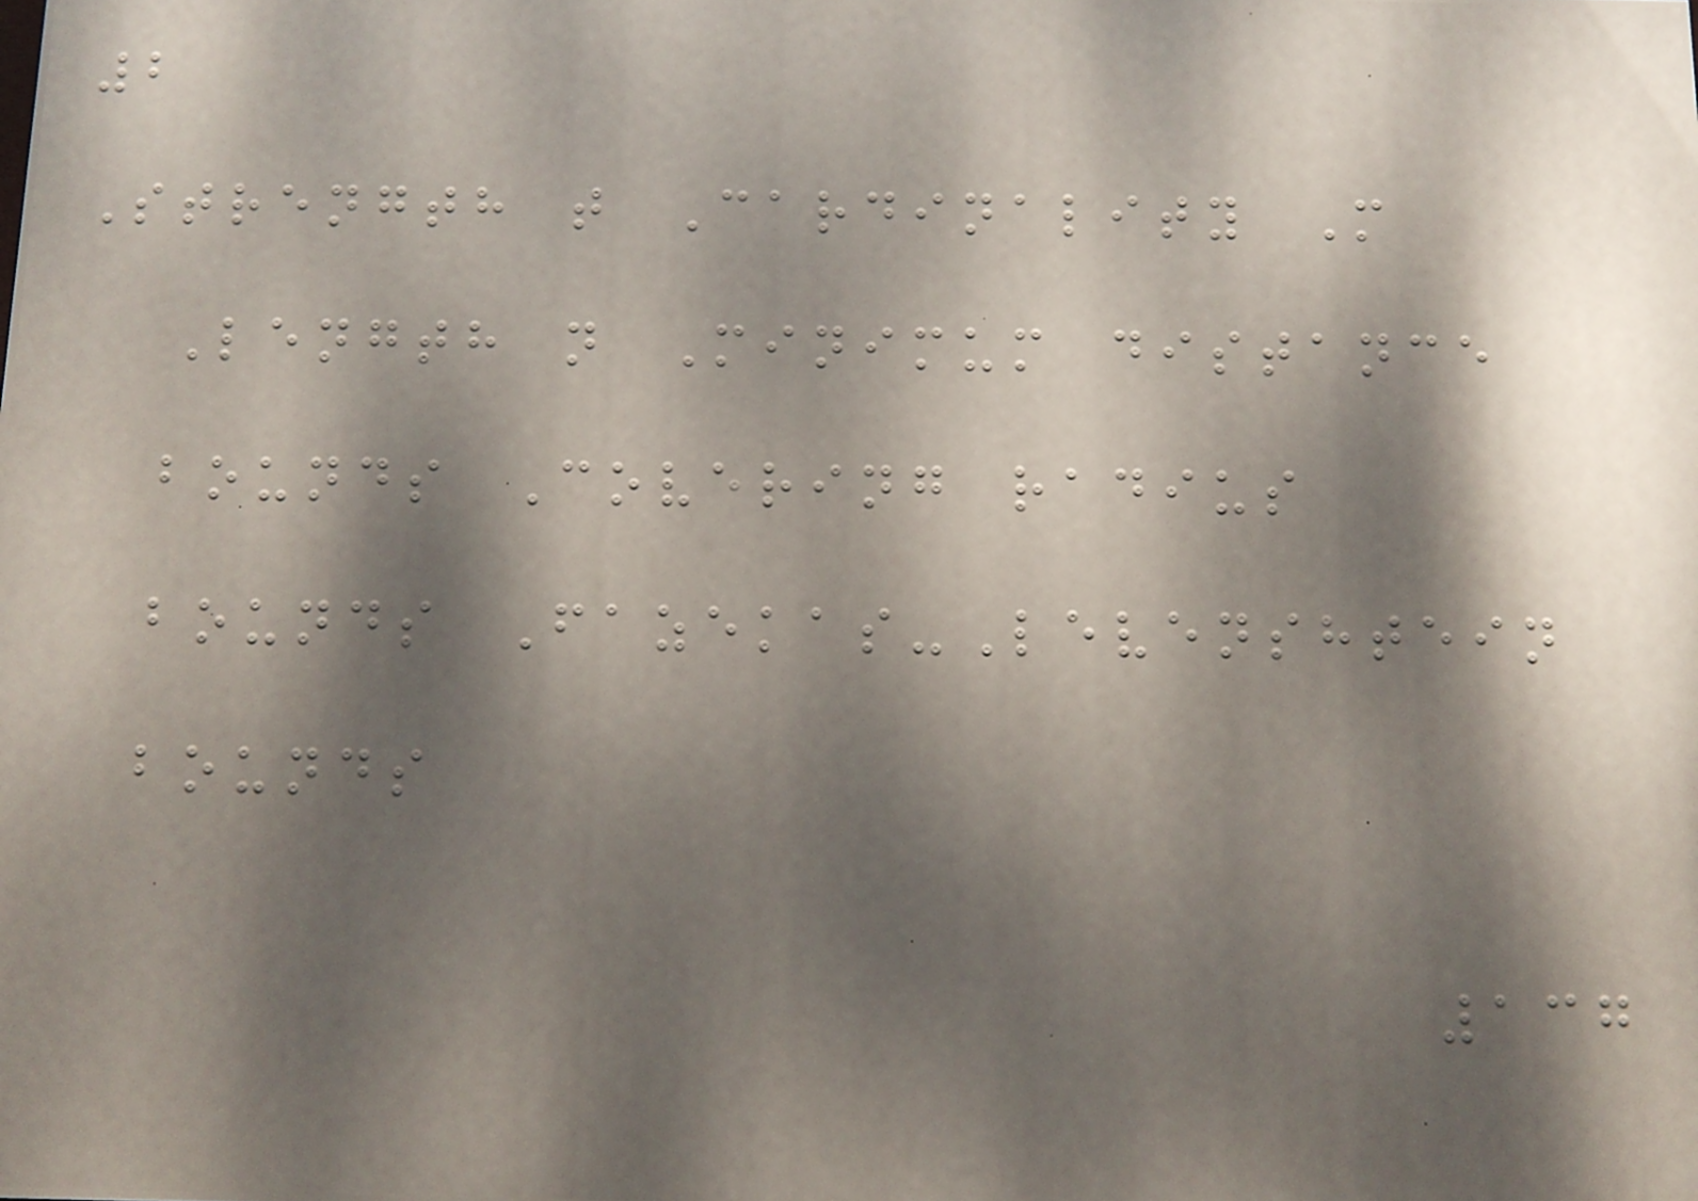2
Strength t Cardinality M
Length n Minimum distance
bounds Covering radius
bounds Fazekas-Levenshtein
bounds
137
